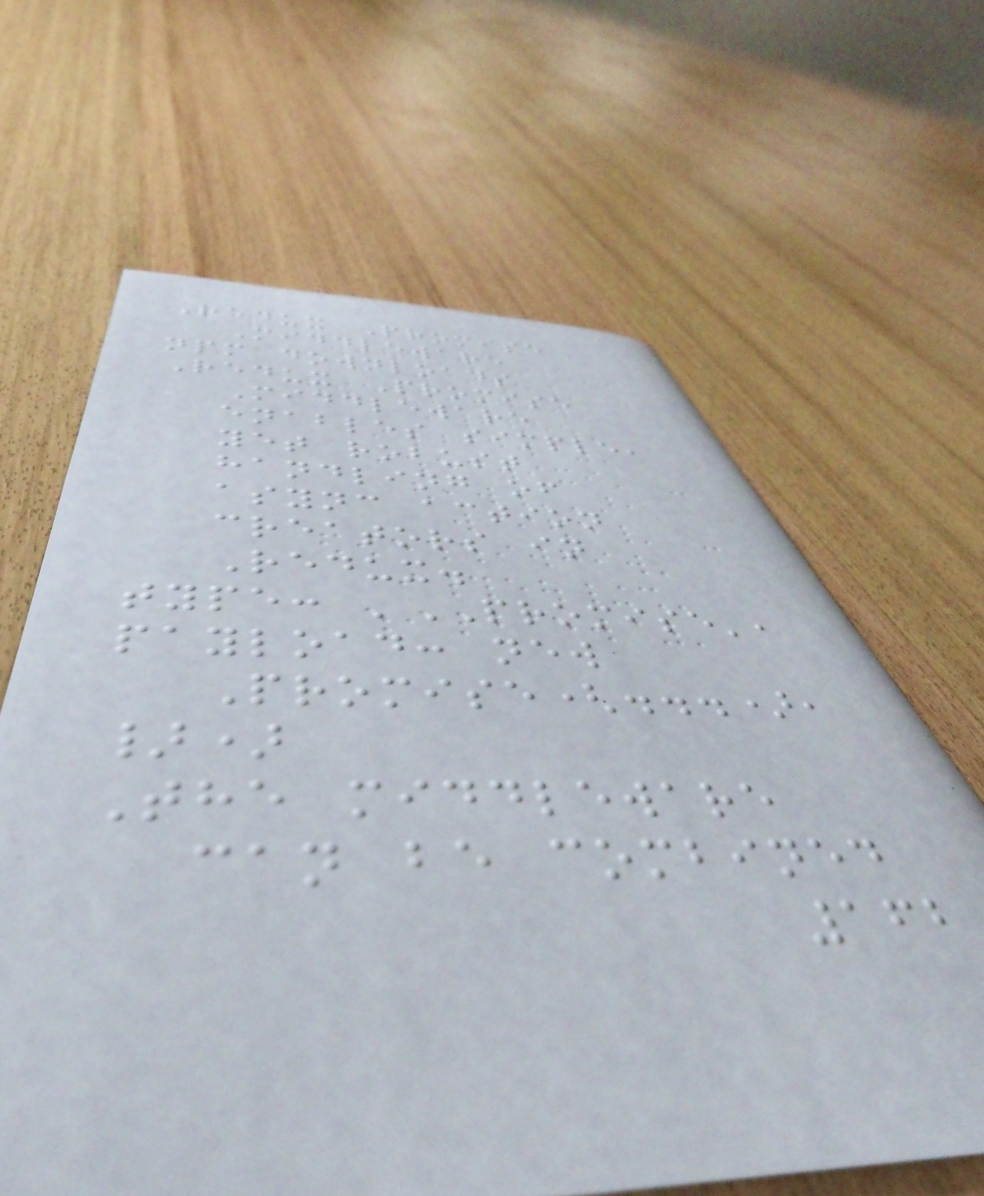Redux Promise
Middleware
npm downloads
Redux Promise
Middleware
enables simple,
yet robust
handling of
async action
creators in
Redux.
type: 'PROMISE',
payload: new
Promise(...),
})
The middleware
can be combined
162
